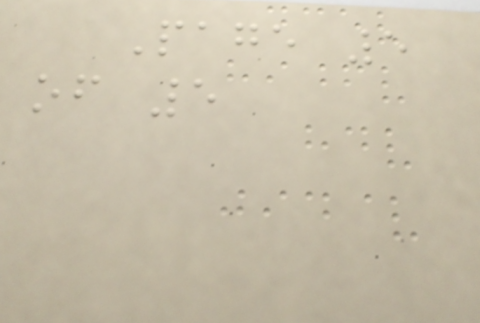Page 5
of 5
